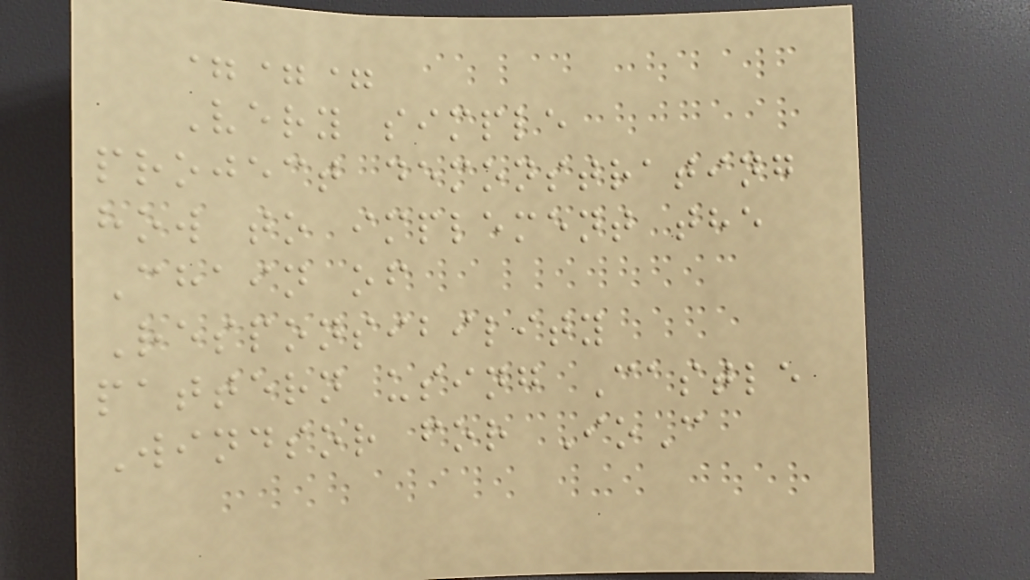===
Very simple
project demonstrating
how to implement the
Chain of
Responsibility
pattern using Castle
Windsor for IoC
